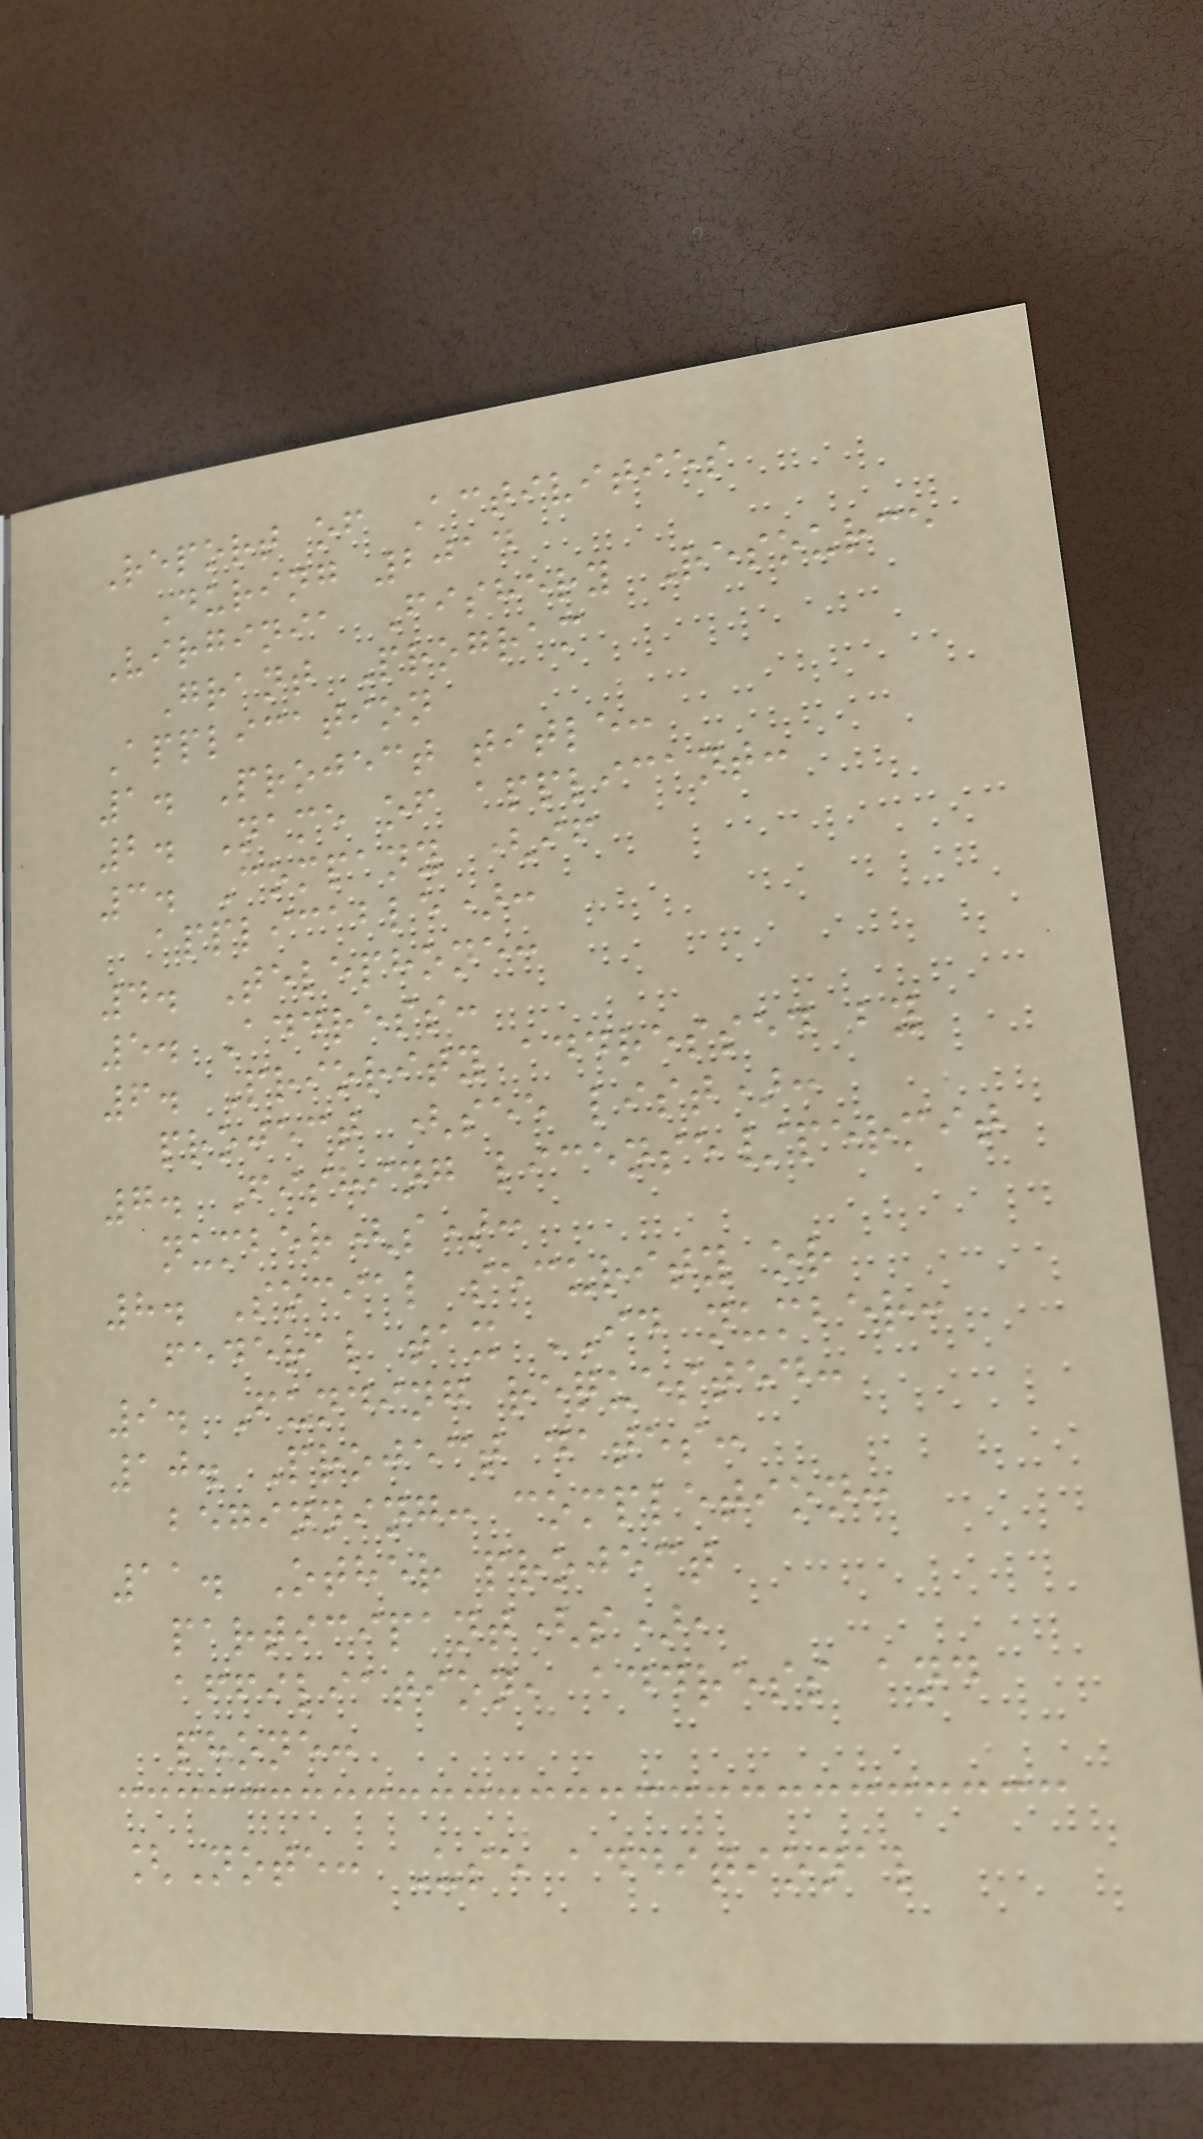Report of Activities
During 2014
Virginia Fishery Resource
Grant Program
Application
1. Project title:
2. Name of applicant:
3. Company (if
applicable):
4. Telephone:
5. Address:
6. Priority addressed by
project (see list):
7. Fishing license/permit
number(s):
8. Social security or
federal tax ID number:
9. Funding requested:
10. Project dates:
beginning: completion:
11. Other project
participant(s),
affiliation, address and
phone:
[Note: Use additional
